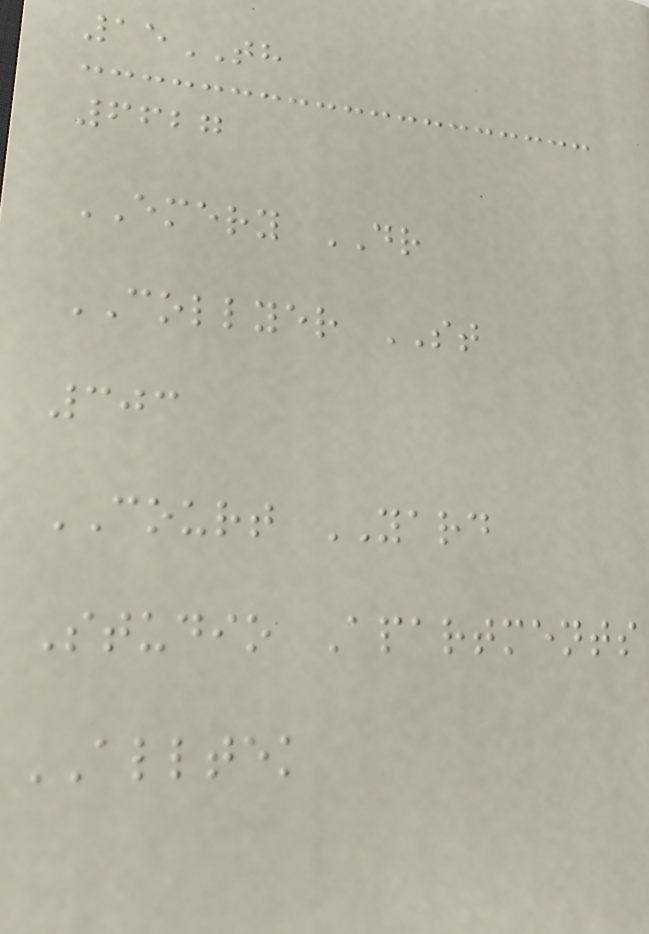15TH
6627
EMERY DR
COLLYER ST
303
COURT YARD
Studio Apartments
ALLTEK
